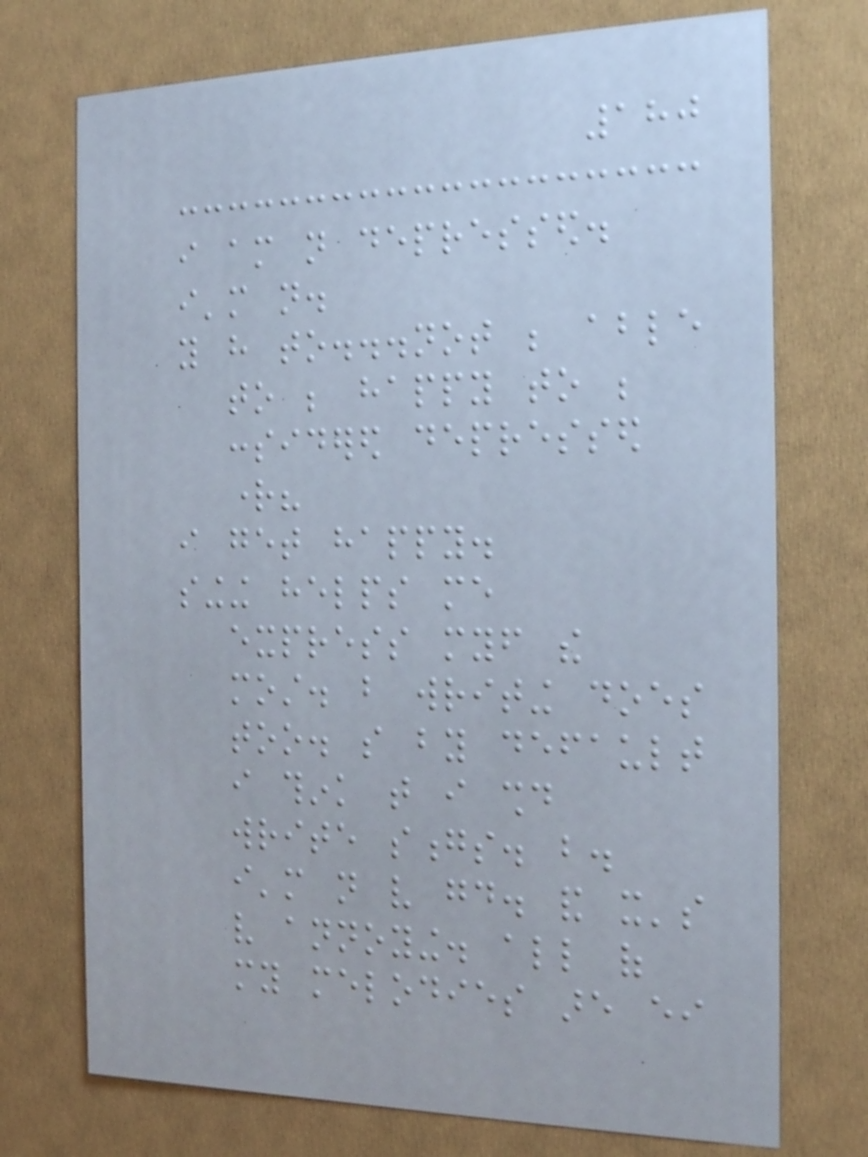180
i am not depressed.
i'm not.
you have to...not be able
to be happy to be
considered depressed
right?
i get happy.
singing helps me
express myself the
most. but writing does
too. so by default
i think that i should
write songs. but.
i'm not very good. and it's
very annoying. all of
my melodies are either
